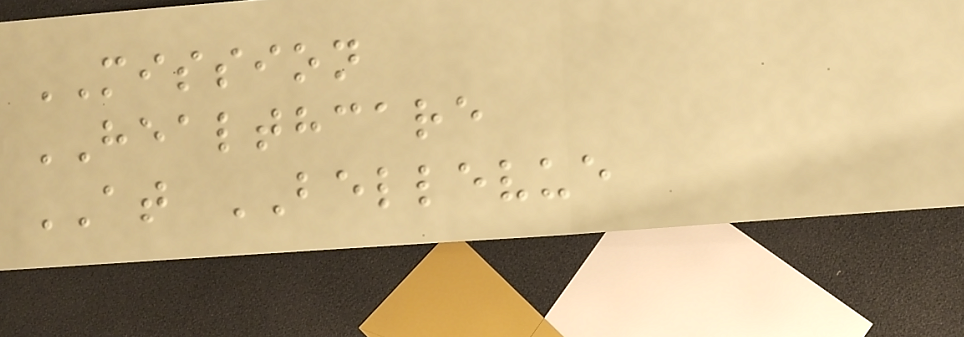MISSION
HEALTHCARE
AT BELLEVUE
